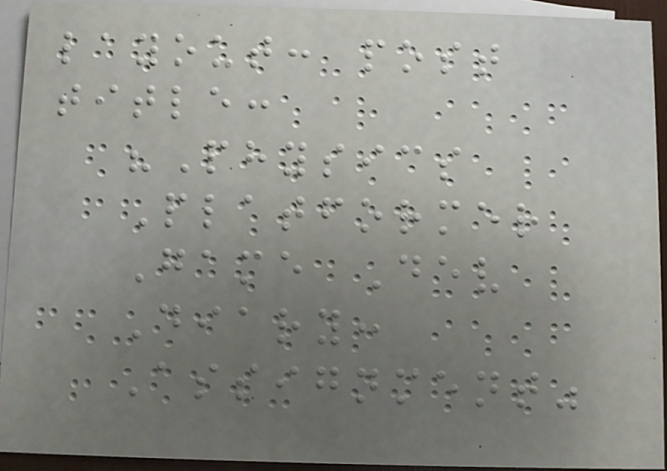layout: post
title:
"Physics
Platformer
Game Dev
Diary:
Assignment"
